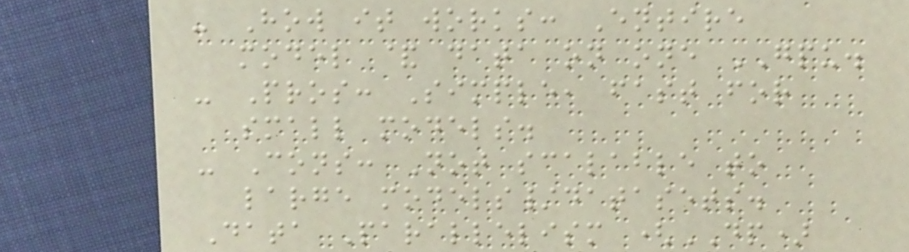- How it works: Entire
model & data on one GPU.
- Pros: Simple, fast for
small models.
- Cons: Not scalable to
large models/datasets.
Data Parallelism (DP)
